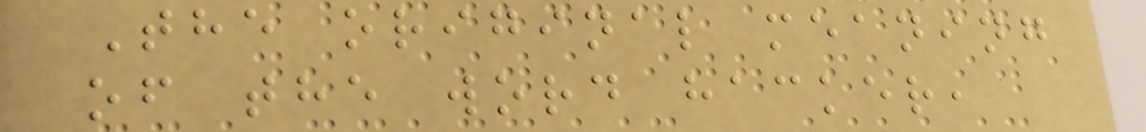The original meaning
of the word hacker,
